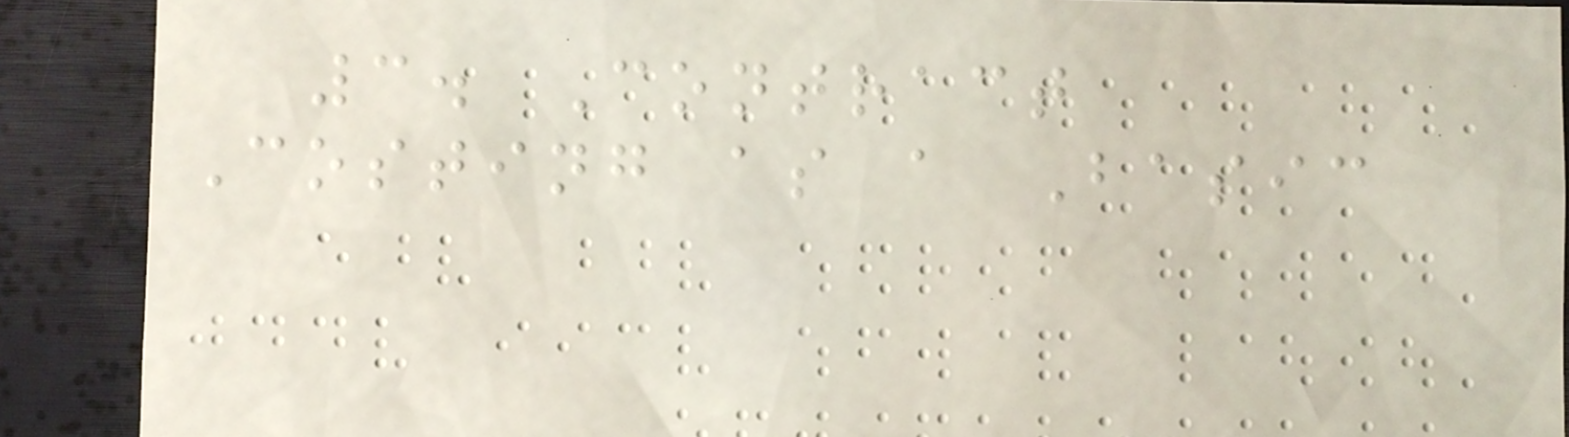3. Contract
Costing as a Basic
